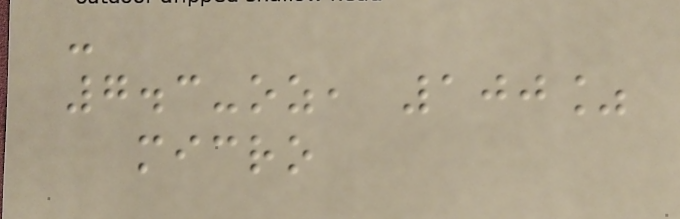-
7.3-oz, 100%
micro
